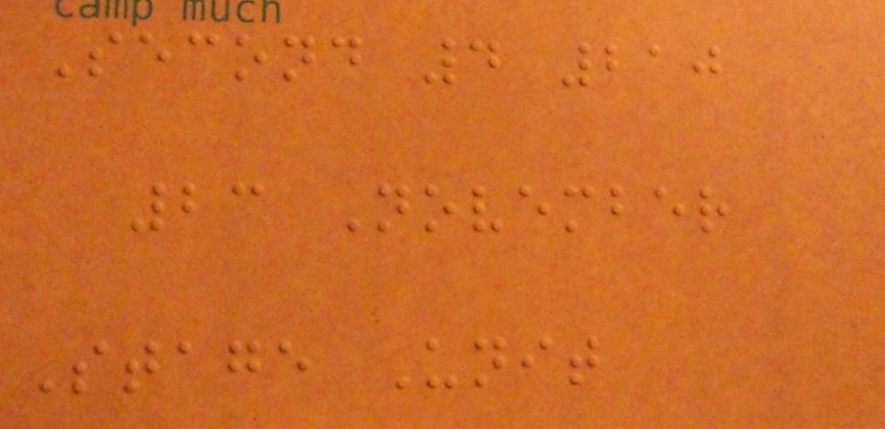Second 4 210
23 November
Stage Unit
